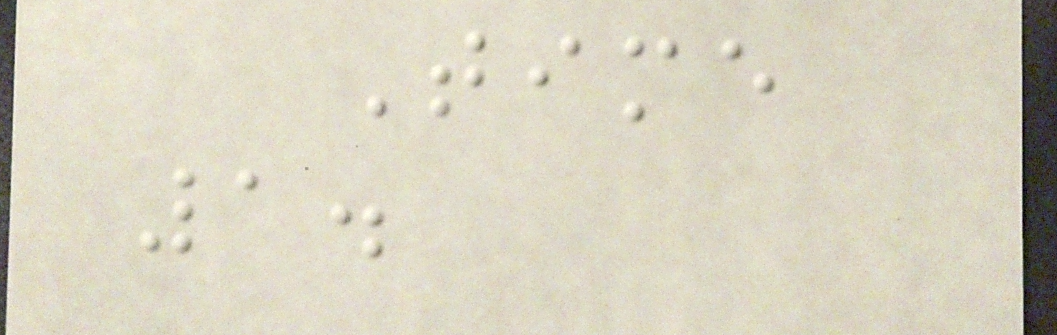Time
1.
